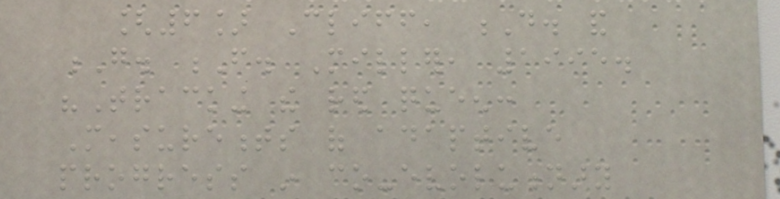[6] Cliff, D. and
G. F. Miller, 1995.
"Tracking the red queen:
Measurements of adaptive
progress in co-evolutionary
